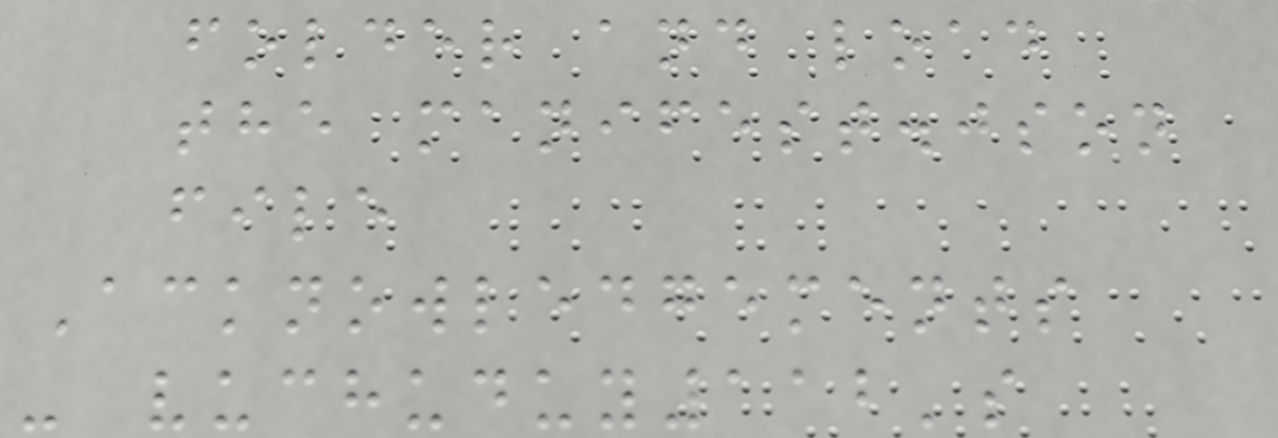folder and load
the manifest.json
file
Acknowledgements
- vuchuduy112's
